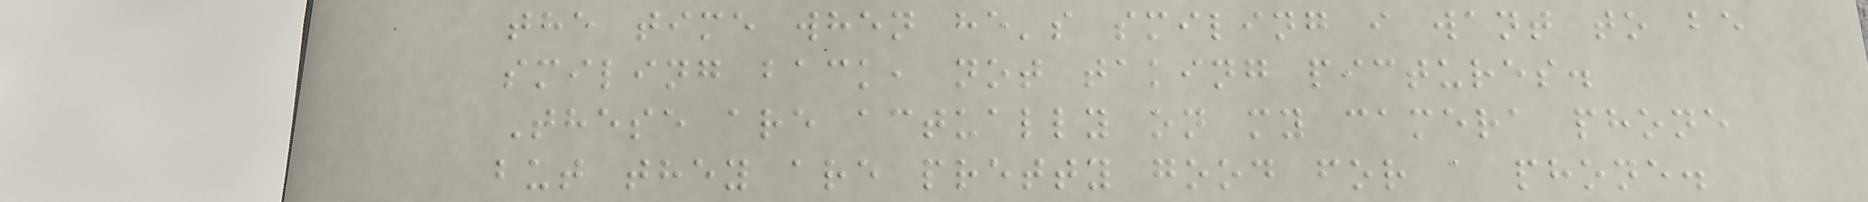the time when he's smiling i want to be
smiling back, not taking pictures.
These are actually on my camera phone
but they are pretty good for a phone.
